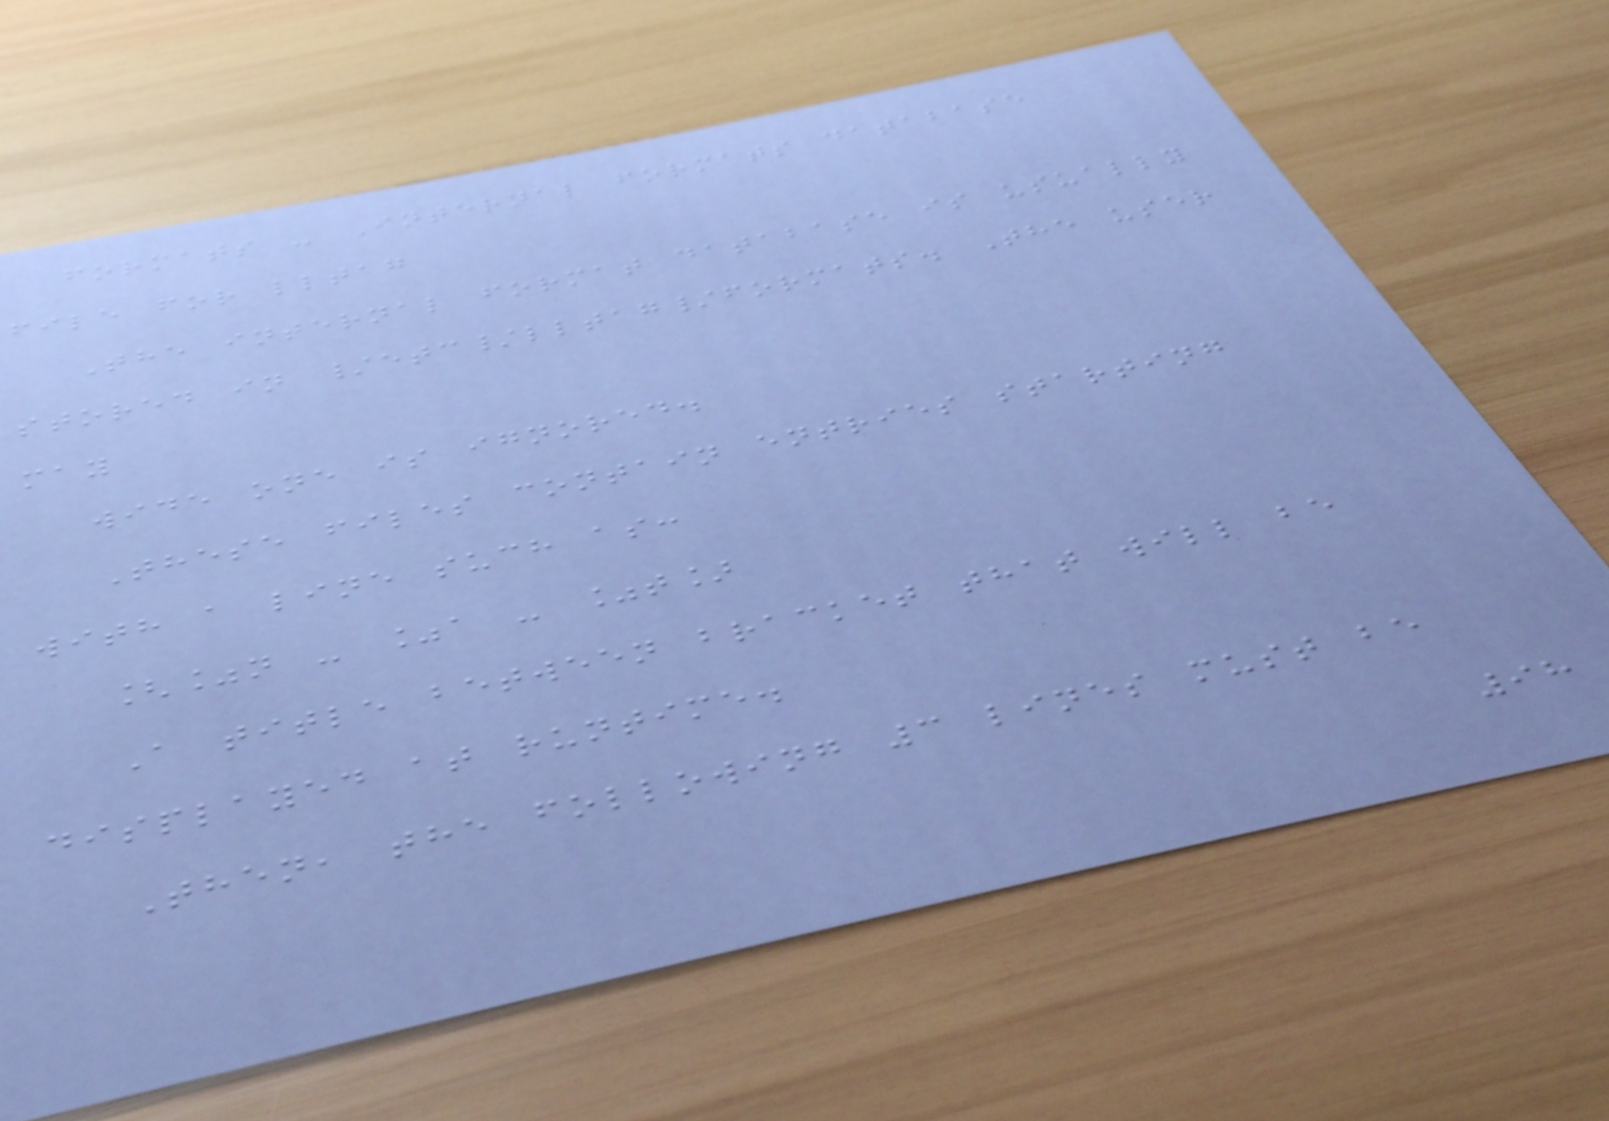formats - Internal formats database
file for lltag
The internal format database is usually
stored in /etc/lltag/formats. The user
may
wide one is ignored.
These files contain entries starting
with a line such as:
[%n - %a - %t]
A title between bracket that will be
displayed at runtime.
Then, the following 3 lines must be
98
